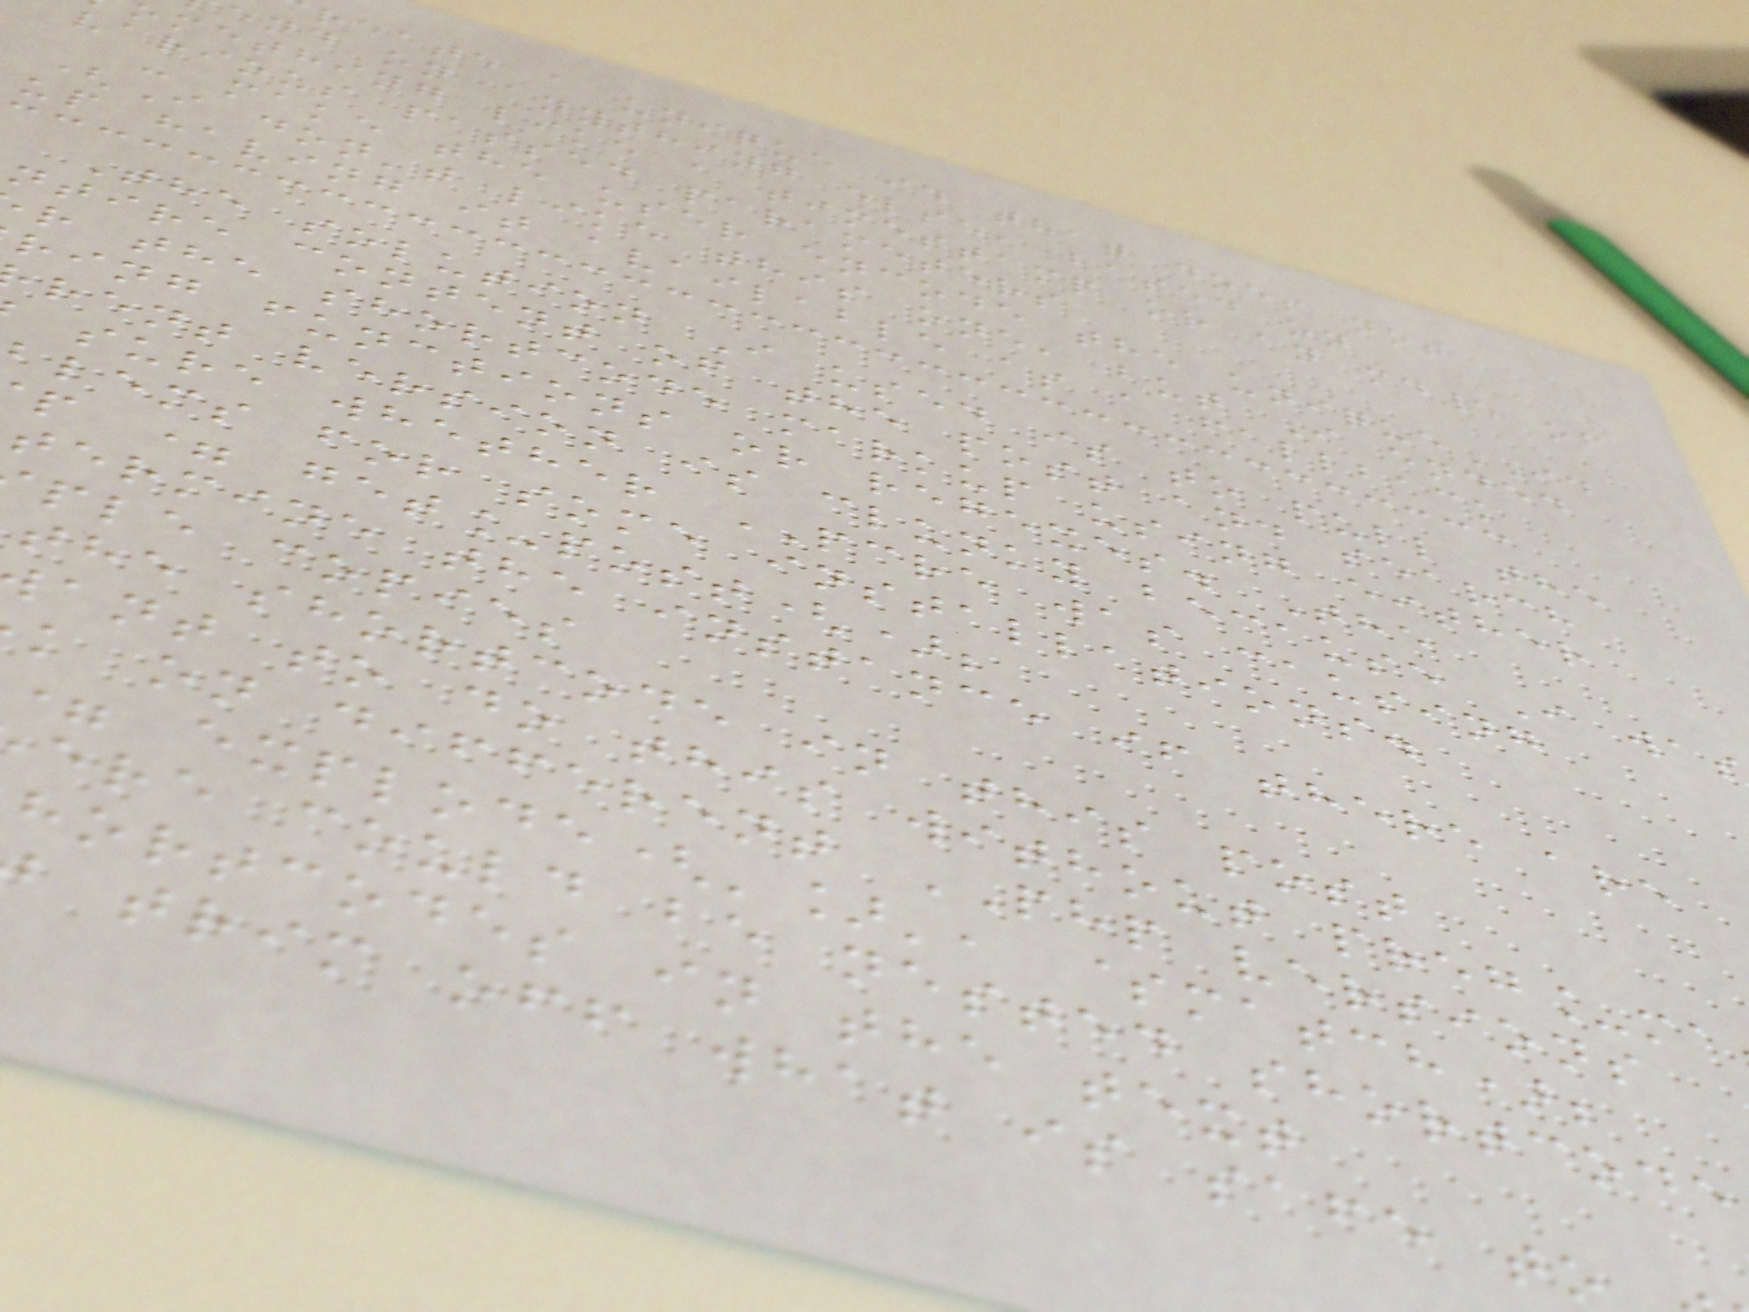reate a unique id that does not
end on anything else, based on
mething like a timestamp or an md5 of
various passed parameters
- make the user encode the uniqueID
(I don't like this one, but I ended
up having it available as a fallback
The solution I used is to pull the
ntire content of the post and search
r the shortcode markup using either
ring functions or regexes. The
rent version is clunky because I was
sure whether PCRE was causing
lems for some installations.
p = get_post();
termine the instance if there are
ple copies
the shortcode in this post
ant to do this without preg_ma
k on different PHP versions
= explode(']', $match);
ere could be nested shortcode
hortcodes in the text
trim off what is safe to
